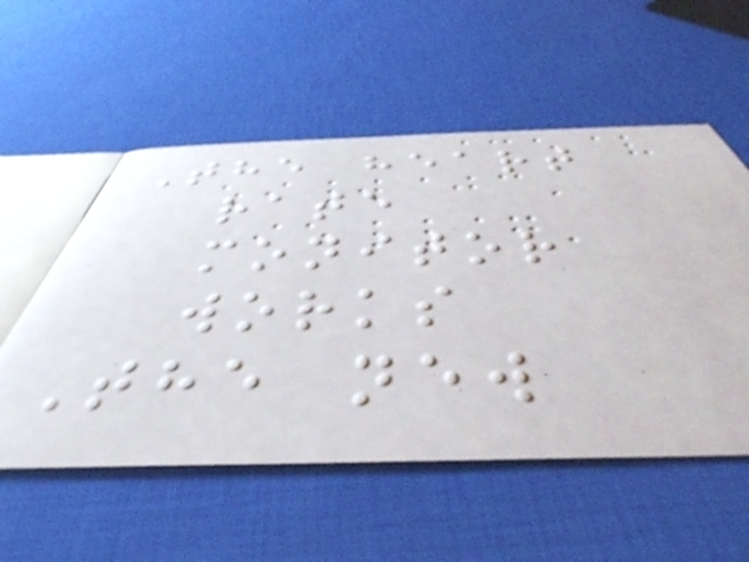The heart
rate
monitor
works
The new
